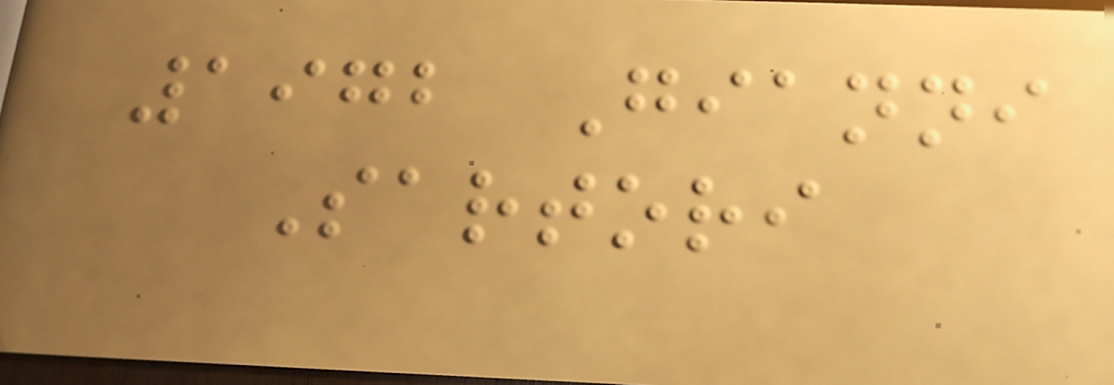1972 Gianni
Sartori
